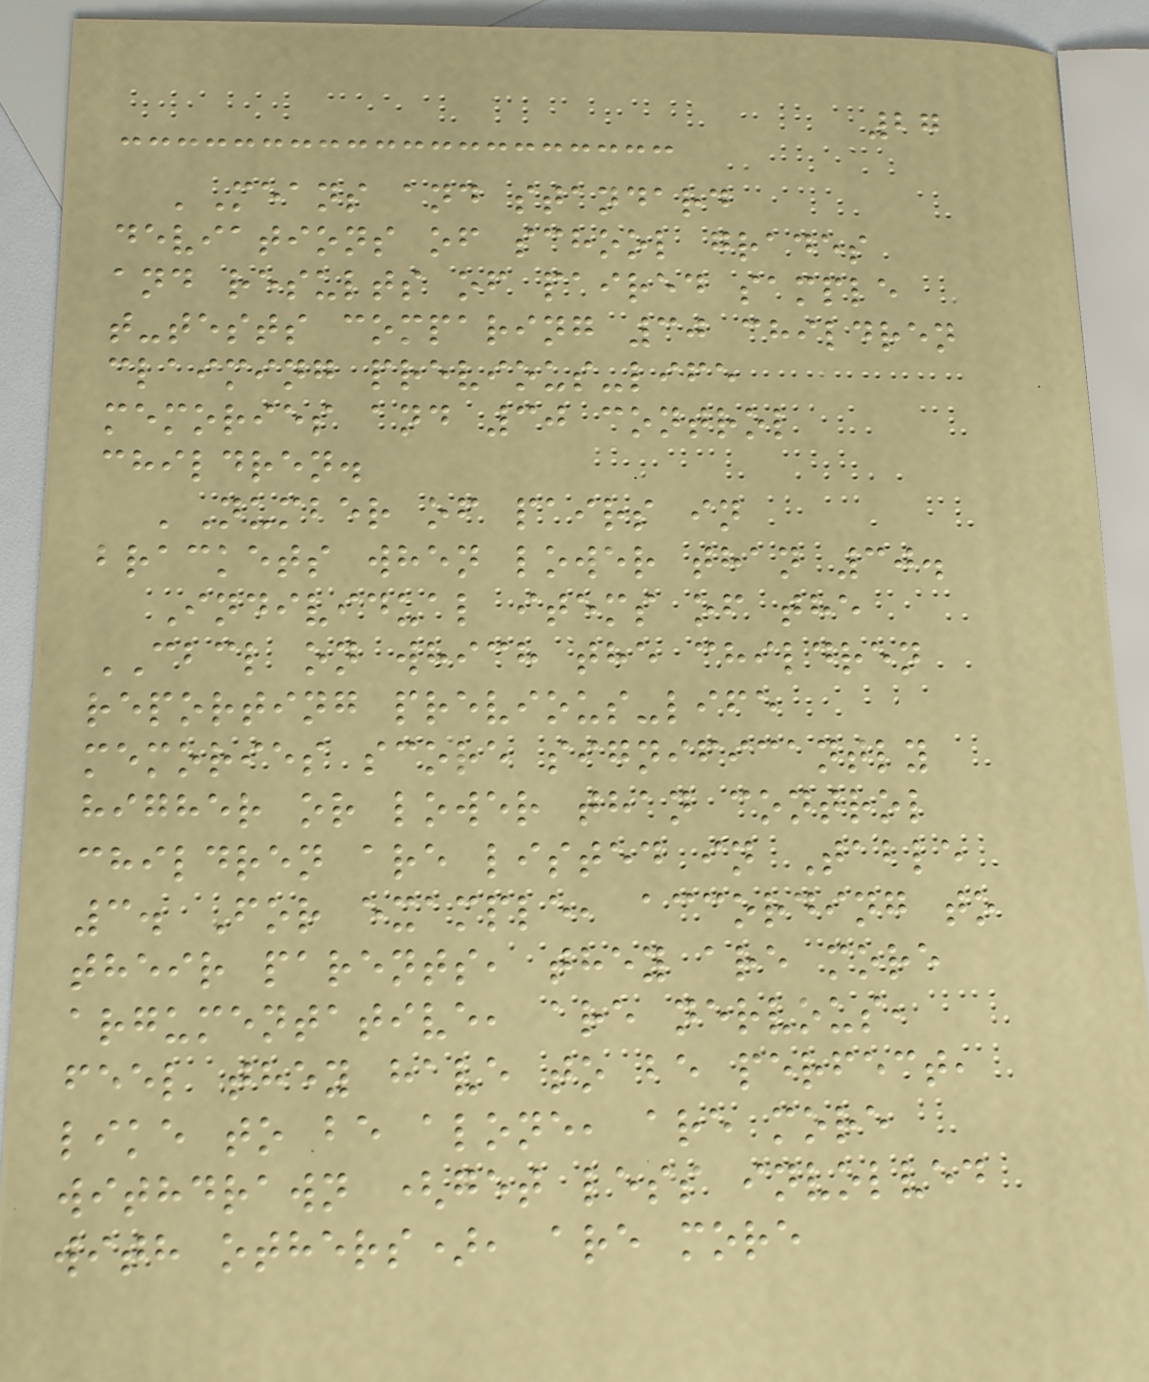27
'Means and standard
deviations of school grades
and results of paired sample
t-tests comparing 30 children
claiming previous-life
memories and 30 control
children.
'Number of pairs in
brackets when lower than 30.
Individual items of the
CBCL on which the children
reporting previous-life
memories score significantly
higher or lower than control
children are listed in Table
3. For example, according to
their parents, they are more
argumentative, are nervous,
feel they have to be perfect,
like to be alone, are more
withdrawn (get less involved
with others), are more
